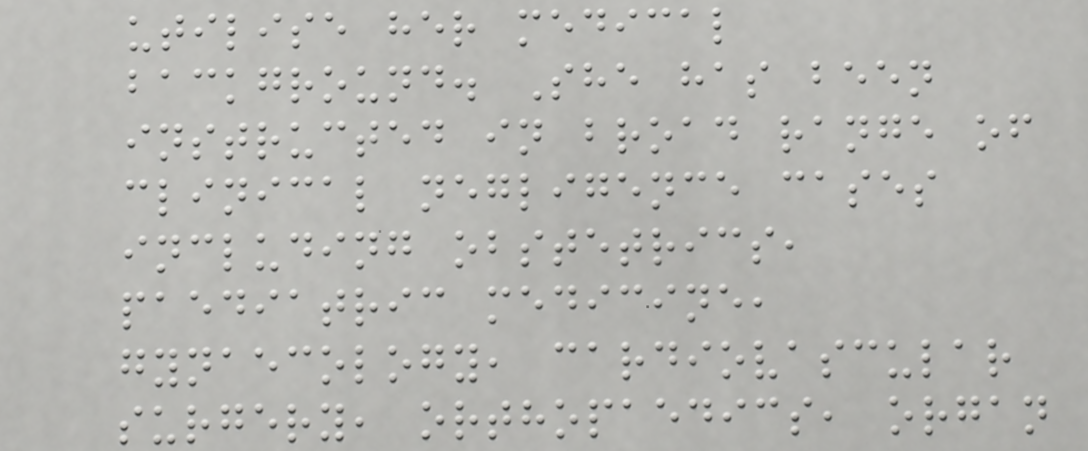utilise her medical
background. She has been
instructed in broad range of
clinical negligence cases
including obstetrics,
paediatric medicine,
gynaecology, cardiovascular
surgery, orthopaedics, organ
